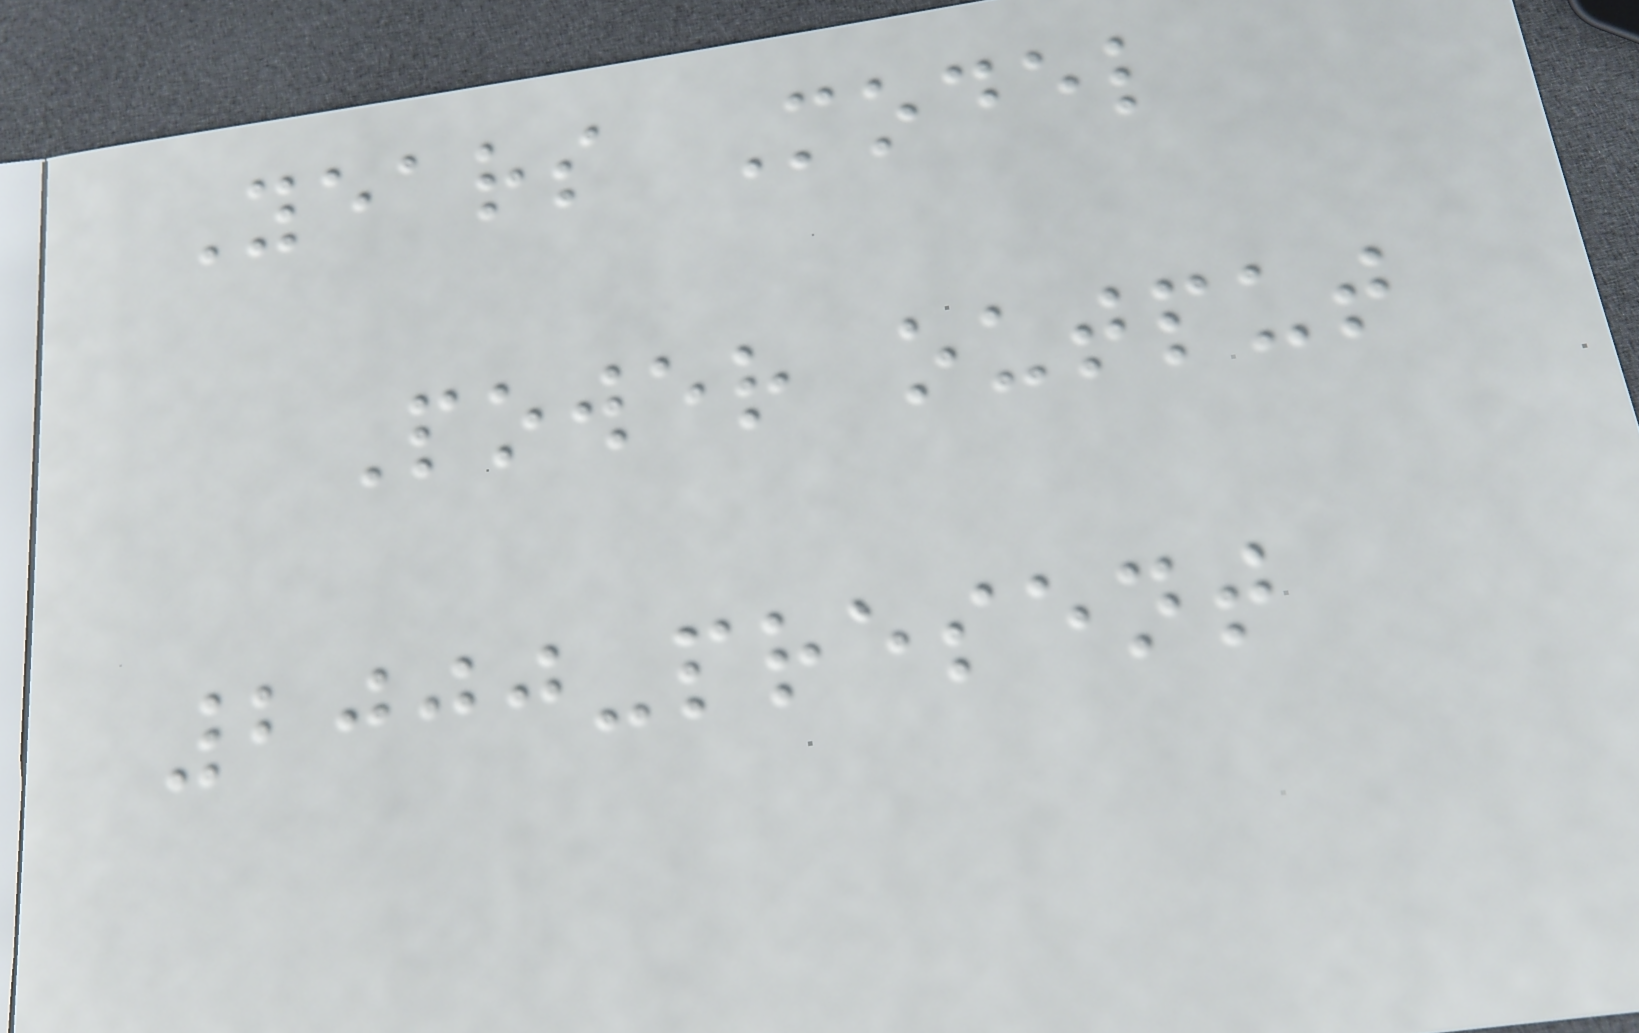Years Model
Power output
2000-present
